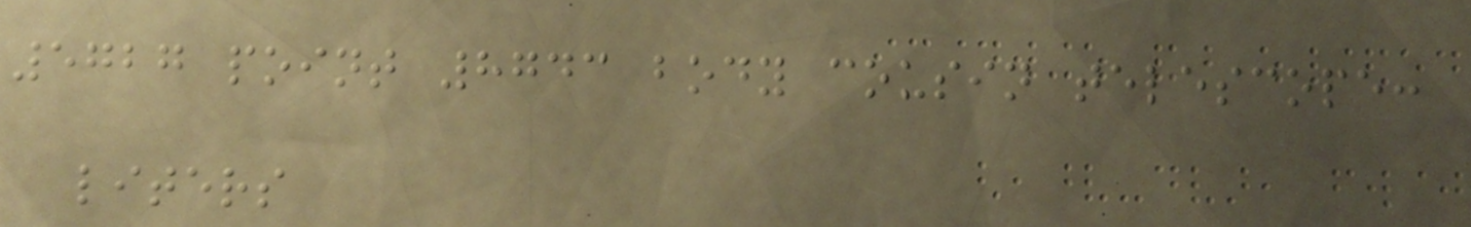5727 point 8743 body cousin telescope:
liters
